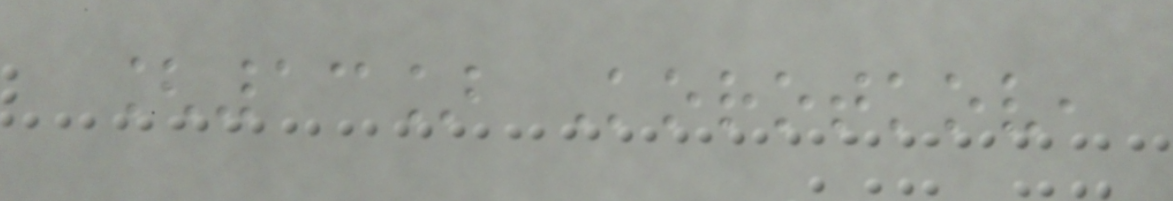[13] Korotkov,
